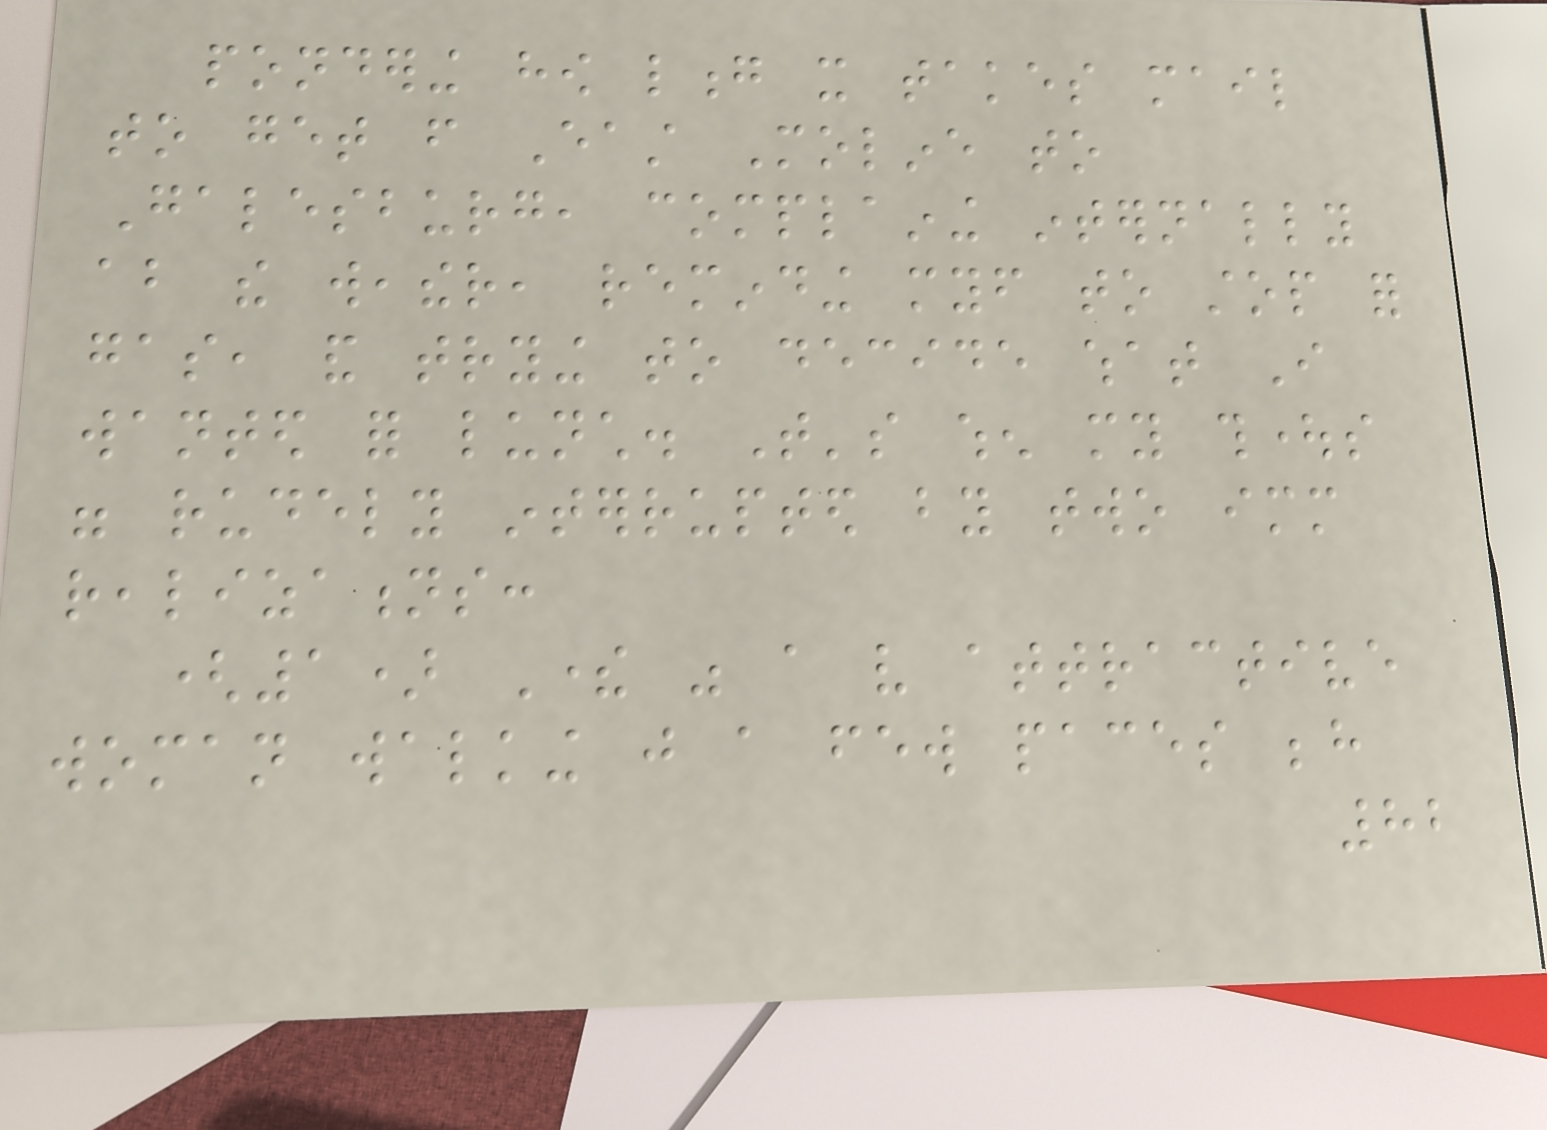pondering how long it takes mail
to get from East Moline to
Galesburg, complaining internally
about the weather, reminding myself to stop for
gas, and trying to decide what I
wanted for lunch. That's when my thoughts
were rudely interrupted by two immediate
realizations:
(1) There was a very attractive
woman walking just a few paces behind
82
